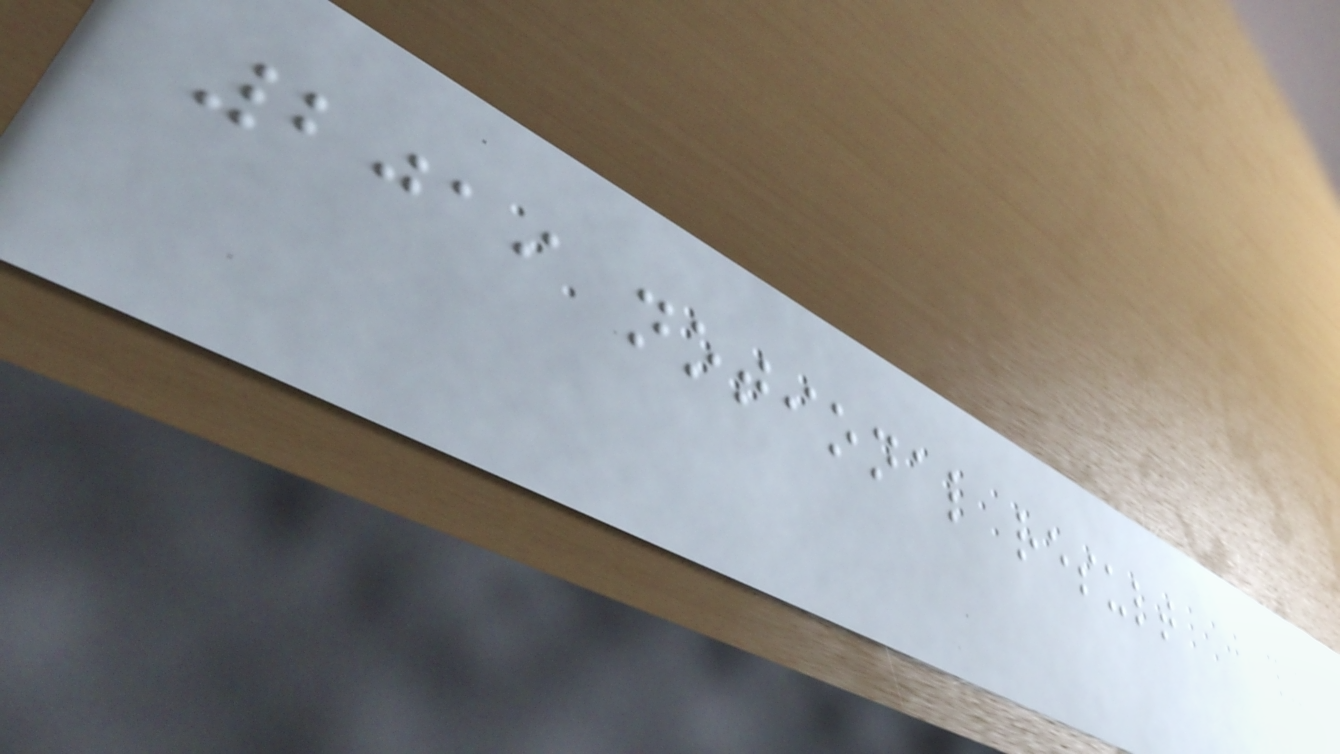2019 notional result
